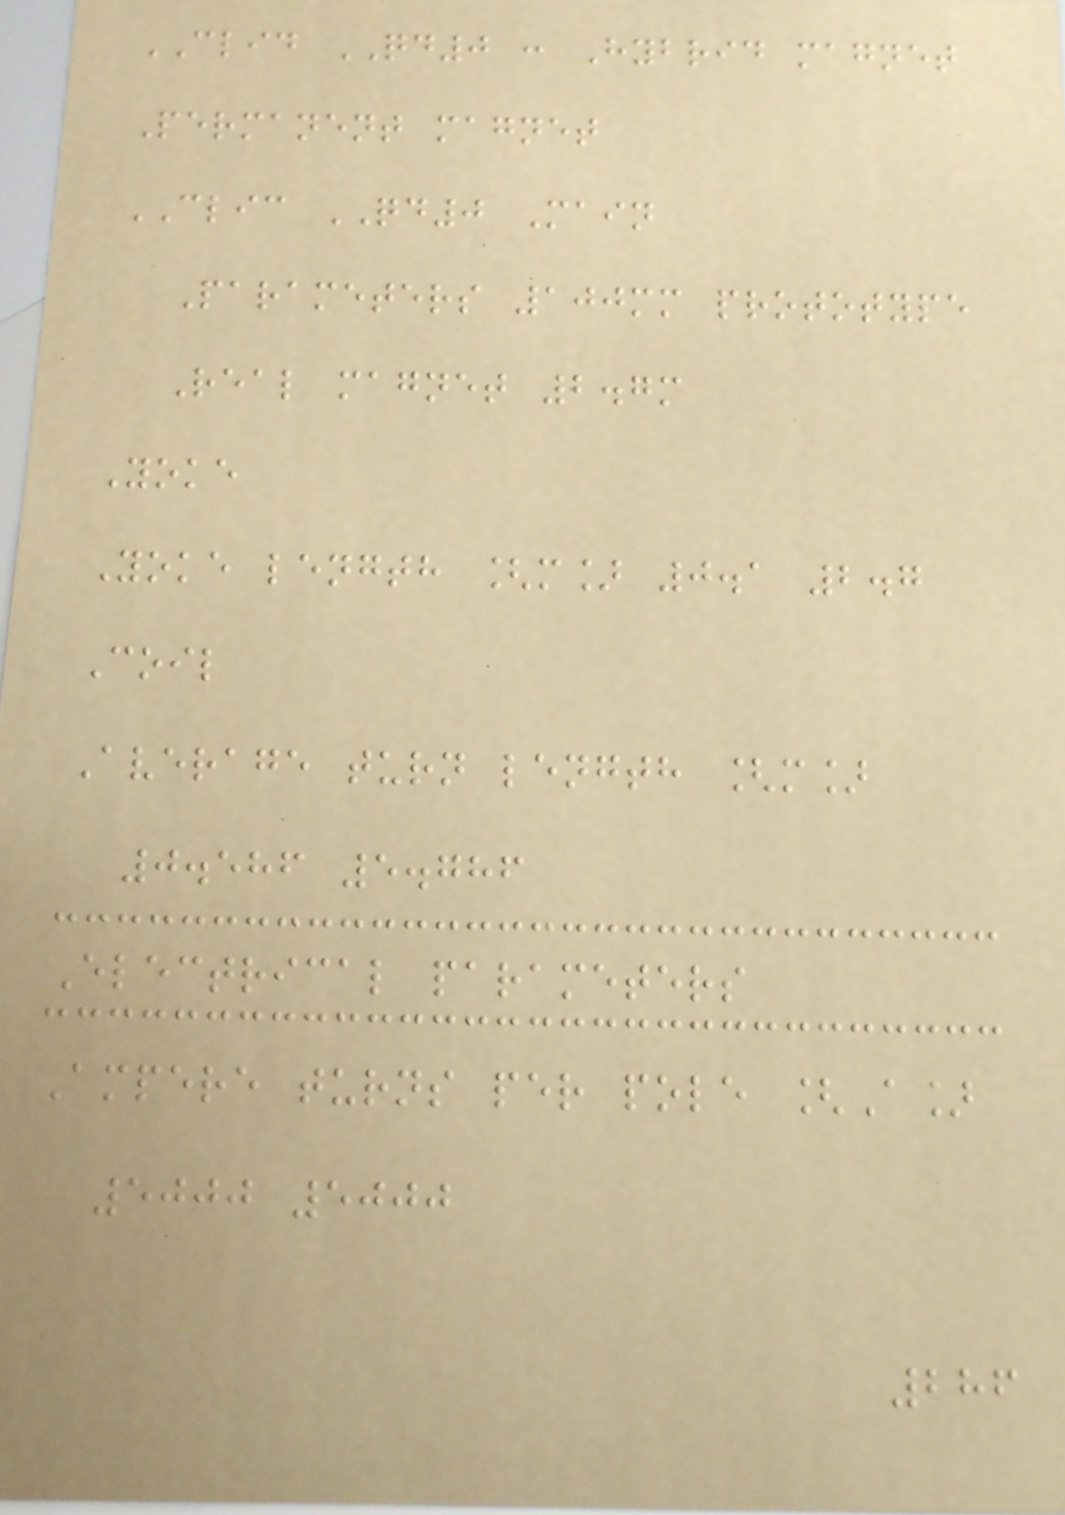CLID QD0 : Hybrid magnet
Permanent magnet
CLIC QD0 Main
Parameters 100mm prototype
Real magnet 2.7m
Yoke
Yoke length [m] 0.1 2.7
Coil
Average turn length [m]
0.586 5.786
Electrical parameters
Ampere turns per pole [A]
5000 5000
286
